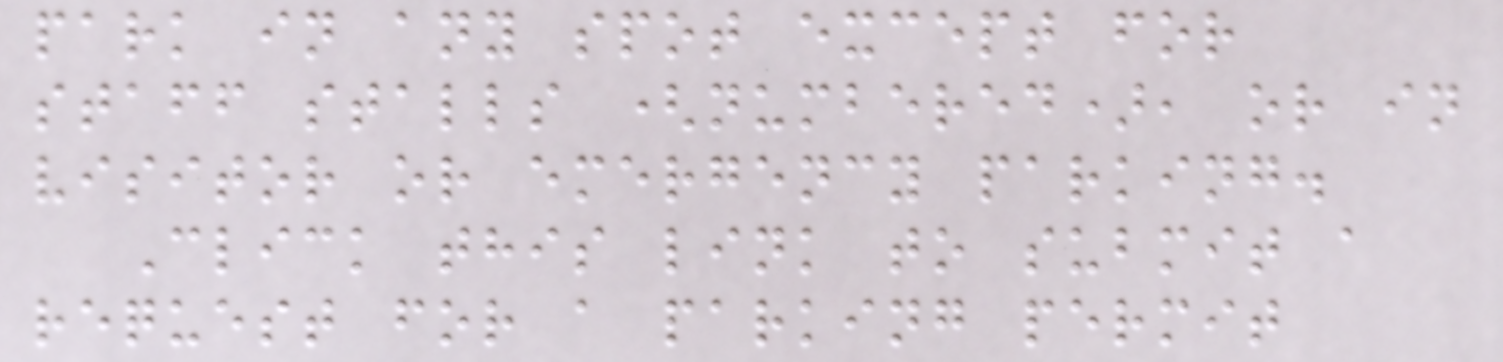park in any spot except for
staff stalls (numbered), or in
visitor or emergency parking.
Click this link to submit a
request for a parking permit
